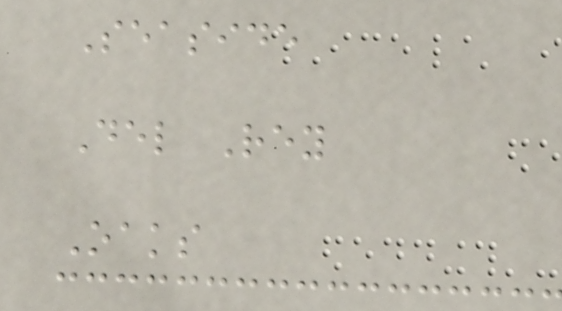Seaside
Del Rey
Oaks
